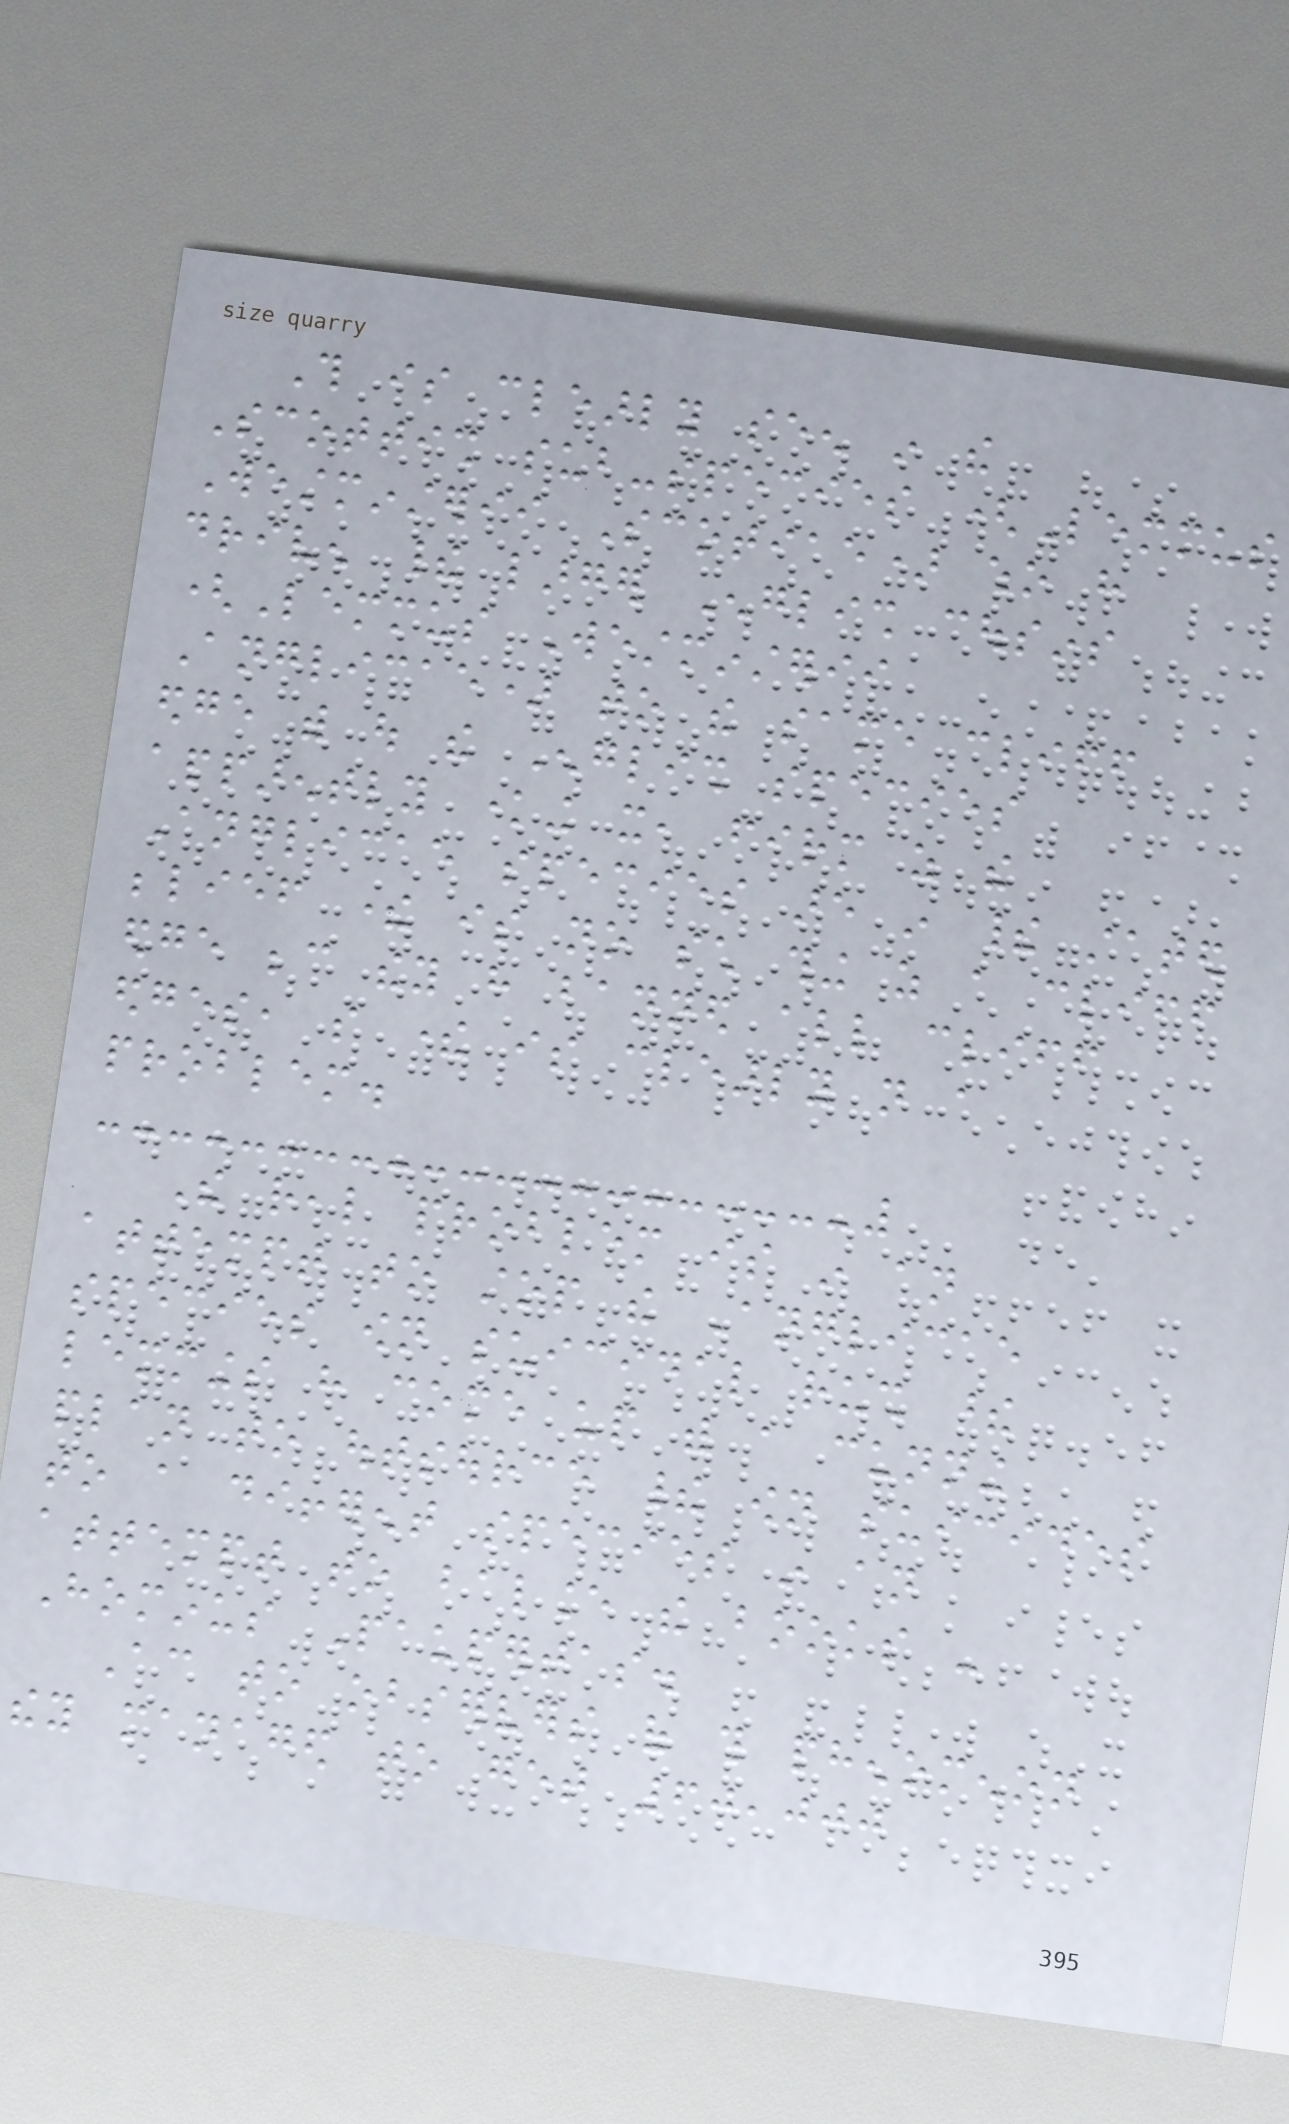This is clearly seen in the
Scottish sub-species (Lemmus
Westminsterii Scotiae) who have
driven their larger English cousins
(Lemmus Westminsterii
Anglicae) to the same cliff
edge with out the English species
apparently knowing it, firm as the
Anglicae species are in their stated
belief there is no such thing as a cliff
edge because they have banned all cliff
edges, so there is clearly not a
problem.
The real problem is in an
attempt to stop the Anglicae
species own suicidal rush these
lemmings have come up with a cunning
plan to outsource their own suicides
to a different species in an
attempt to balance the books -
Hominus Paupertas.
According to observers of this phenomenon
they managed to get 60,000
